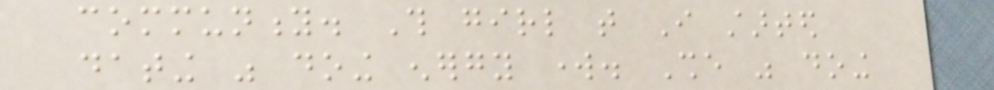community. This girl that I started
dating was doing energy work. She was doing
